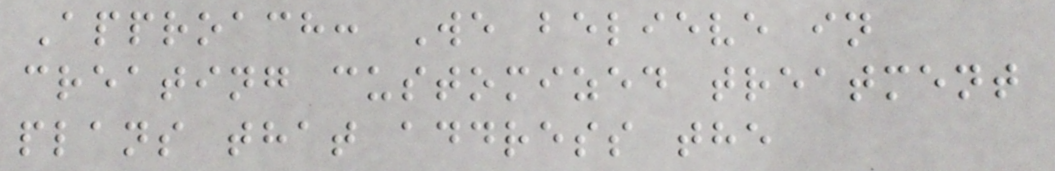Approach: We believe in
creating customized treatment
plans that address the
